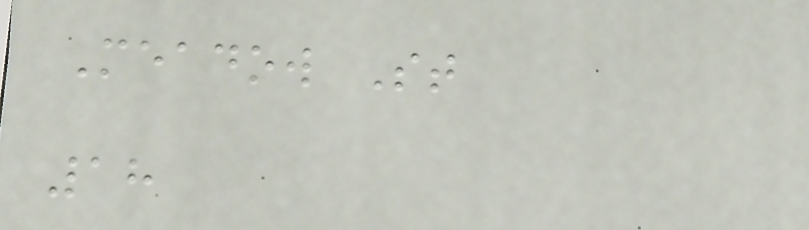Meadow St
18
